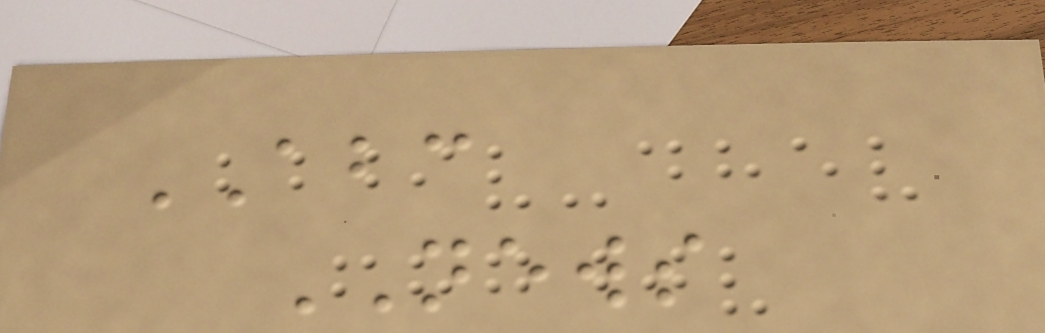ABC
NEWS
